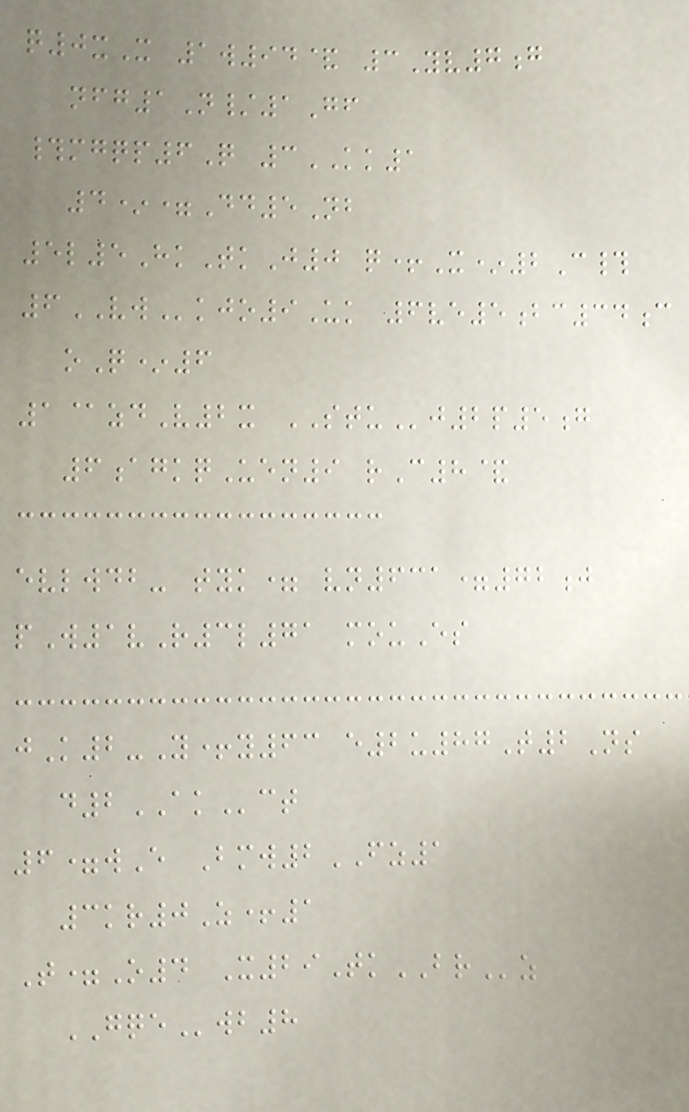q0xX 1w94& 3Yv7g
nfg1N/1Gf
#mgqp6Q 3KK1
4*=Dd5Nb
5l5HkTkJ0 q+X*2C#
6VWkjo9Uk 6ve5bc34c
oQ*6
1@zdV2x STUj2p5g
6agkqUen9 rC8&
evlwdb- tyk= vn631=72j
pW1vR3l71 mouEs
jK2-Y+y63 e2u87T2Ns
d2AKct
6=wE Bmw2FZ1
3kr0Z+1
T=O4 X29TkBRz
GQEwb8
